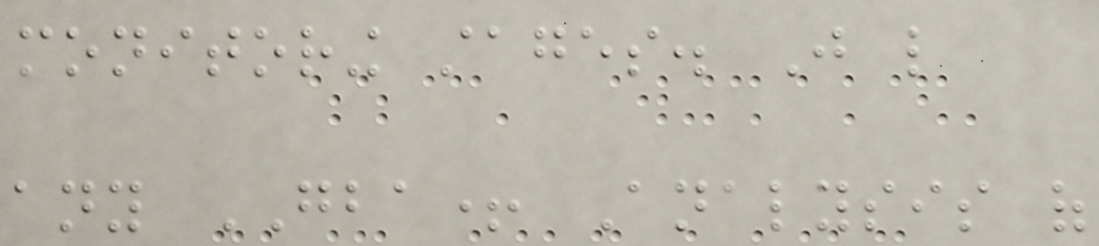monitoring stages. Just like
any GBA+ Analysis of
